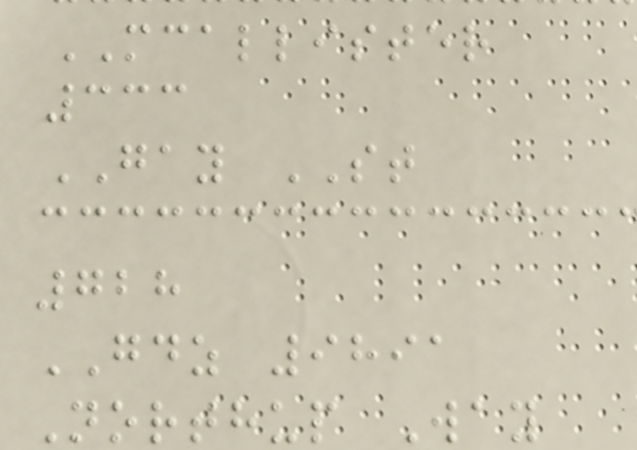MCALLISTER
333
GAY ST
728
GDZ 9891
Northup Way
